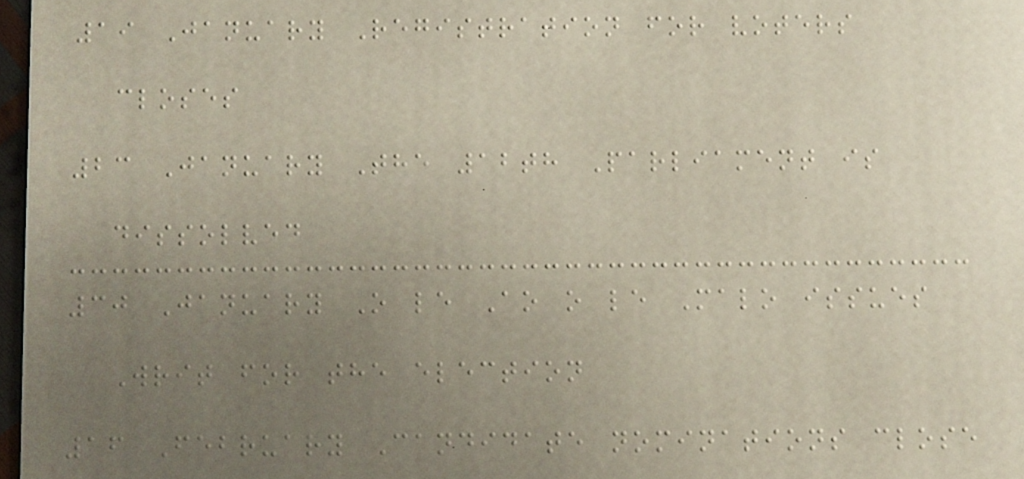19 January Registration for voters
closes
23 January The 12th Parliament is
dissolved
30 January O le Ao o le Malo issues
Writ for the election
16 February Candidate nominations close
